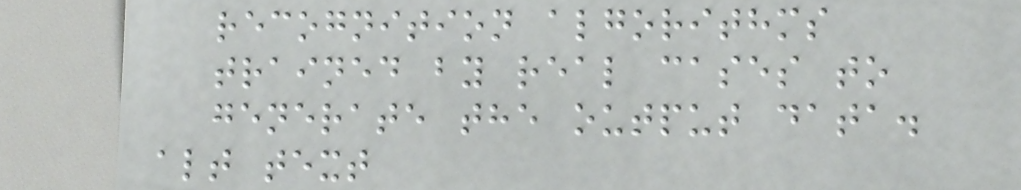recognition algorithms
trained by real cases to
generate the output data.
alt text
